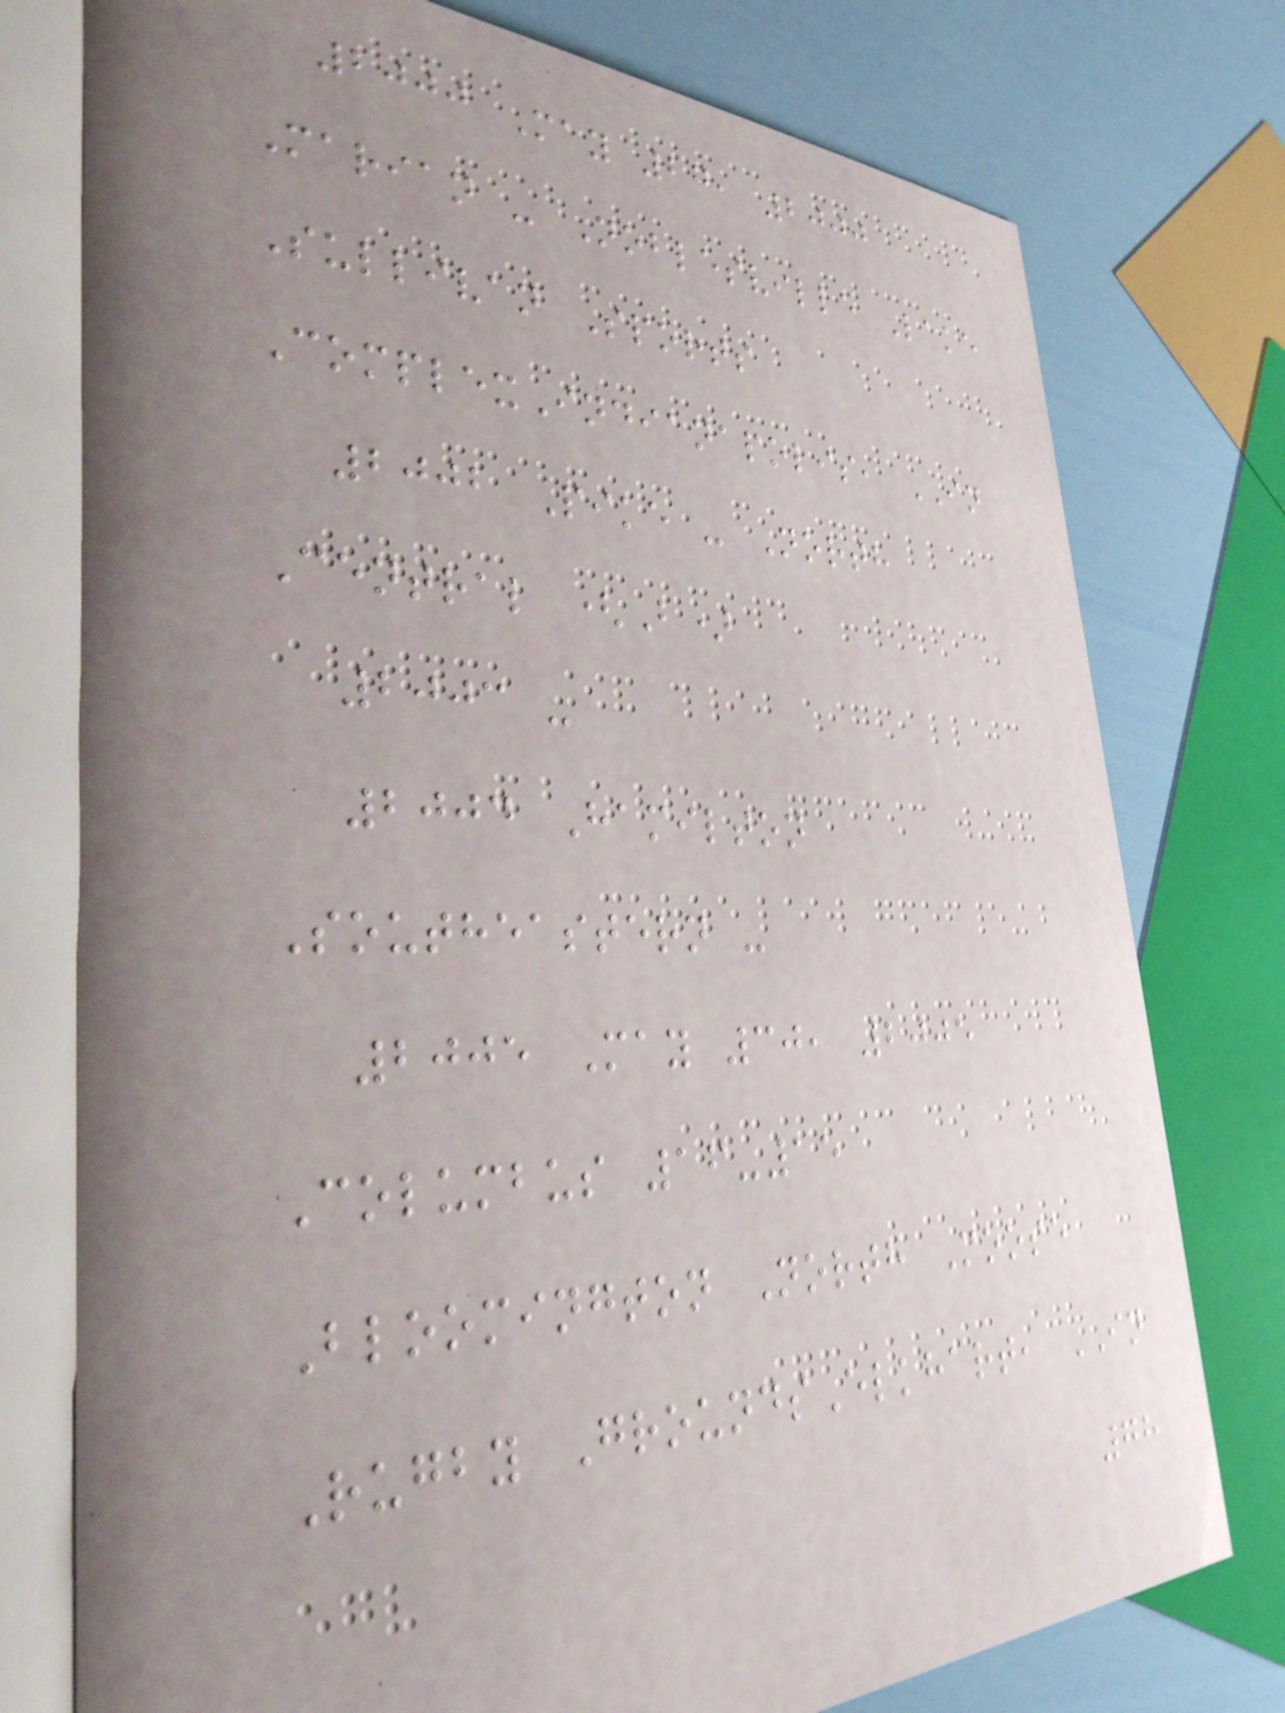2000 May 27, 2000
Marian - Noblesville Lake
Sullivan Sports
ComplexIndianapolis, IN
2002 Pike - North
Central (B)
2003 -
2004 Hamilton
Southeastern -
2005 May 30, 2005
Columbus 16-15
Bloomington North Moose
Rugby GroundsElkhart, IN
78
